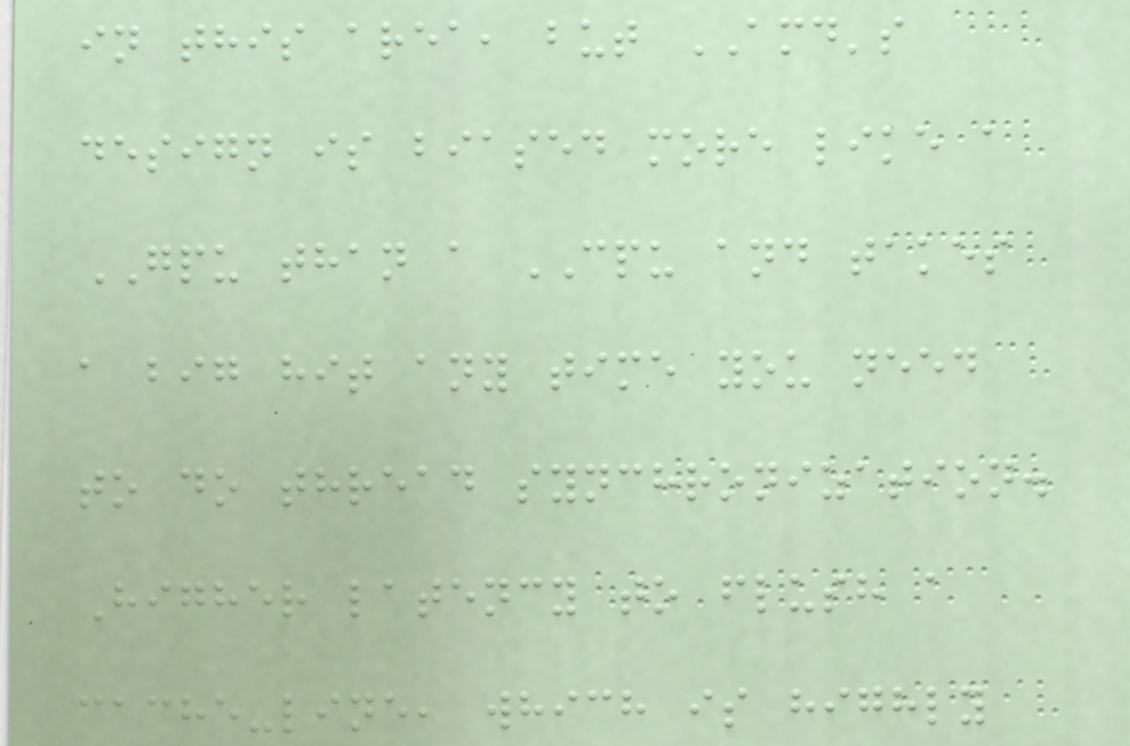in this area, but AMD's
design is biased more like a
GPU than a CPU and takes
a big hit any time you need
to do thread synchronization.
Higher latency to flush a
cache-line, which is highly
